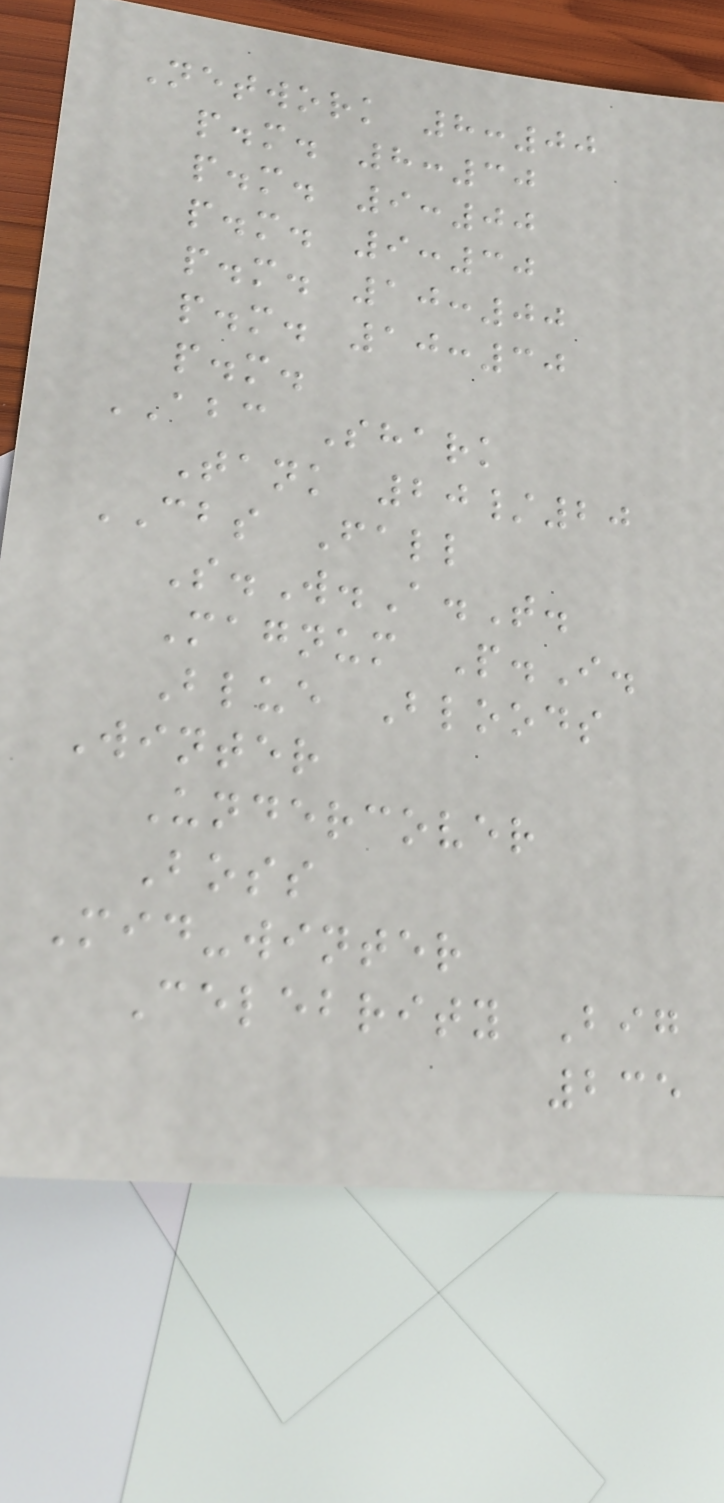Network 8:00
p.m. 8:30
p.m. 9:00
p.m. 9:30
p.m. 10:00
p.m. 10:30
p.m.
ABC Shark
Tank 20/20
CBS Fall
S.W.A.T.
Magnum P.I.
Blue Bloods
Winter
Undercover
Boss
Mid-winter
Celebrity Big
235
